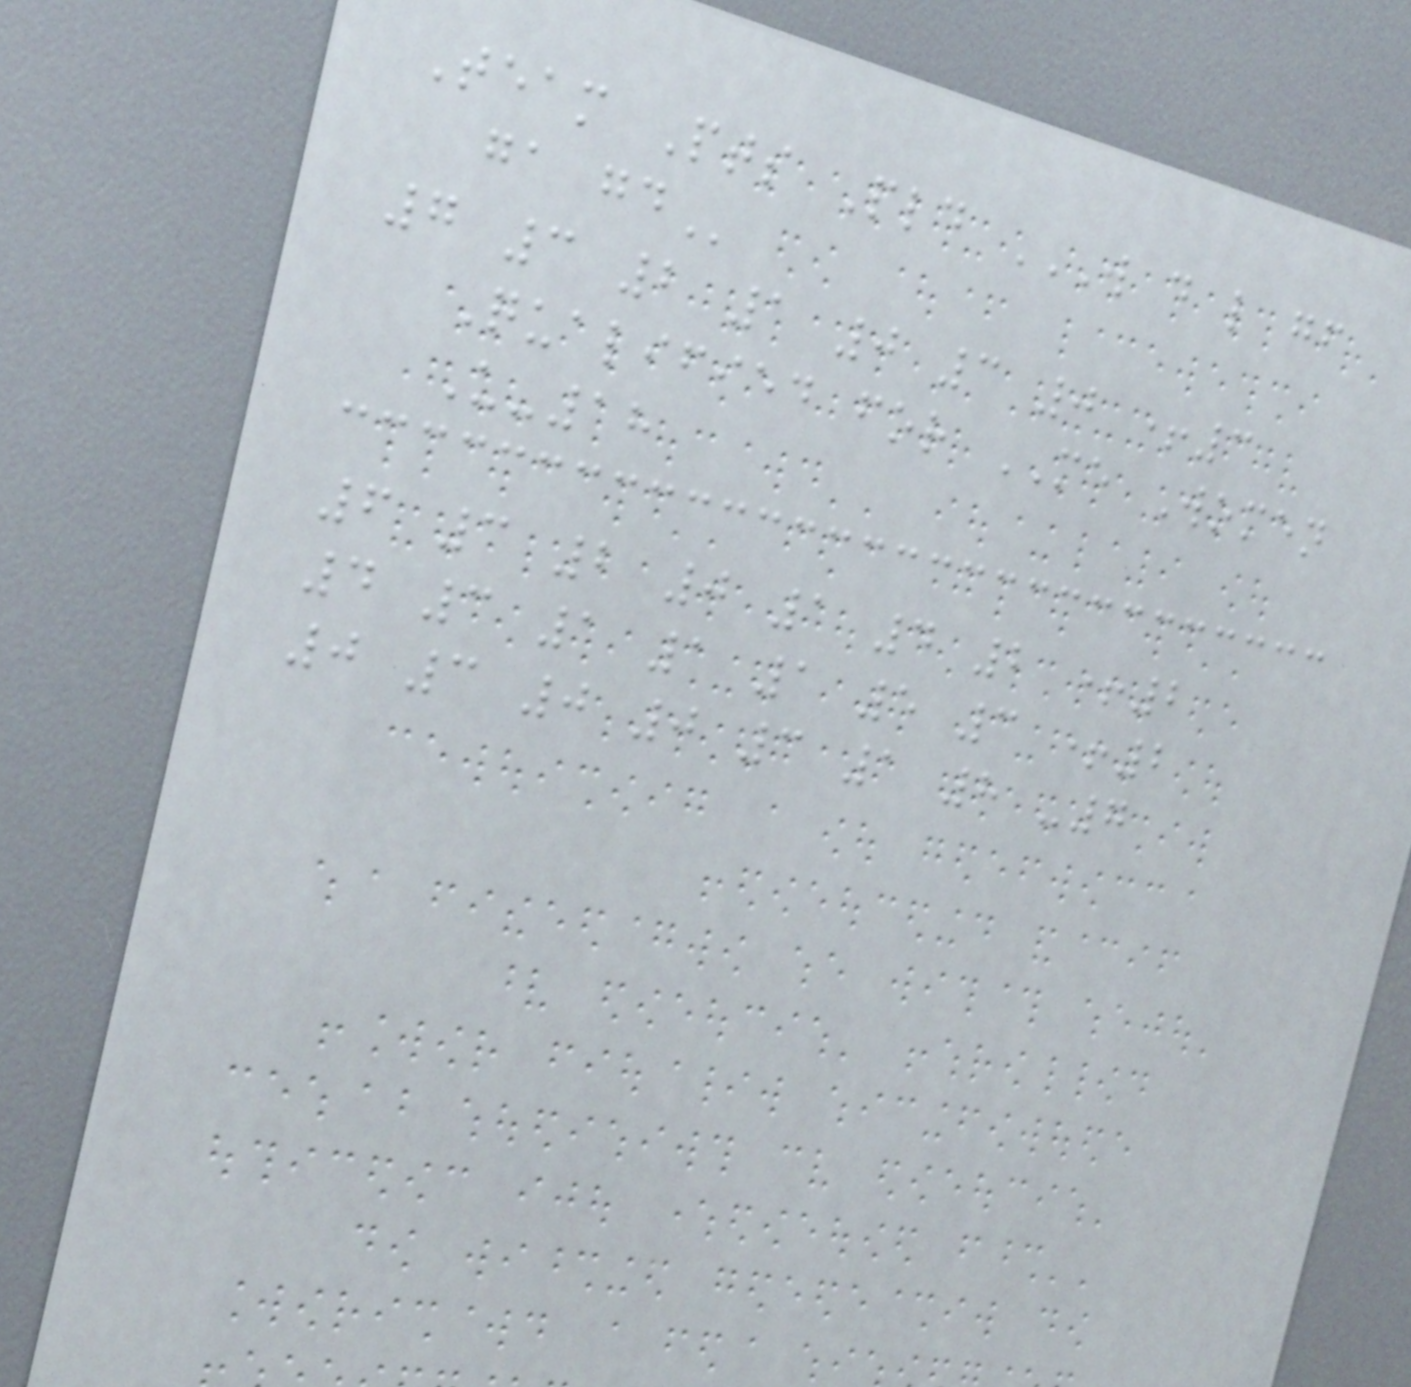Team Pts Pld W D L GF
GA GD
7 3 2 1 0 3 0 +3
Qualified for ME Women
U-18
6 3 2 0 1 4 2 +2
4 3 1 1 1 5 3 +2
0 3 0 0 3 1 8 -7
